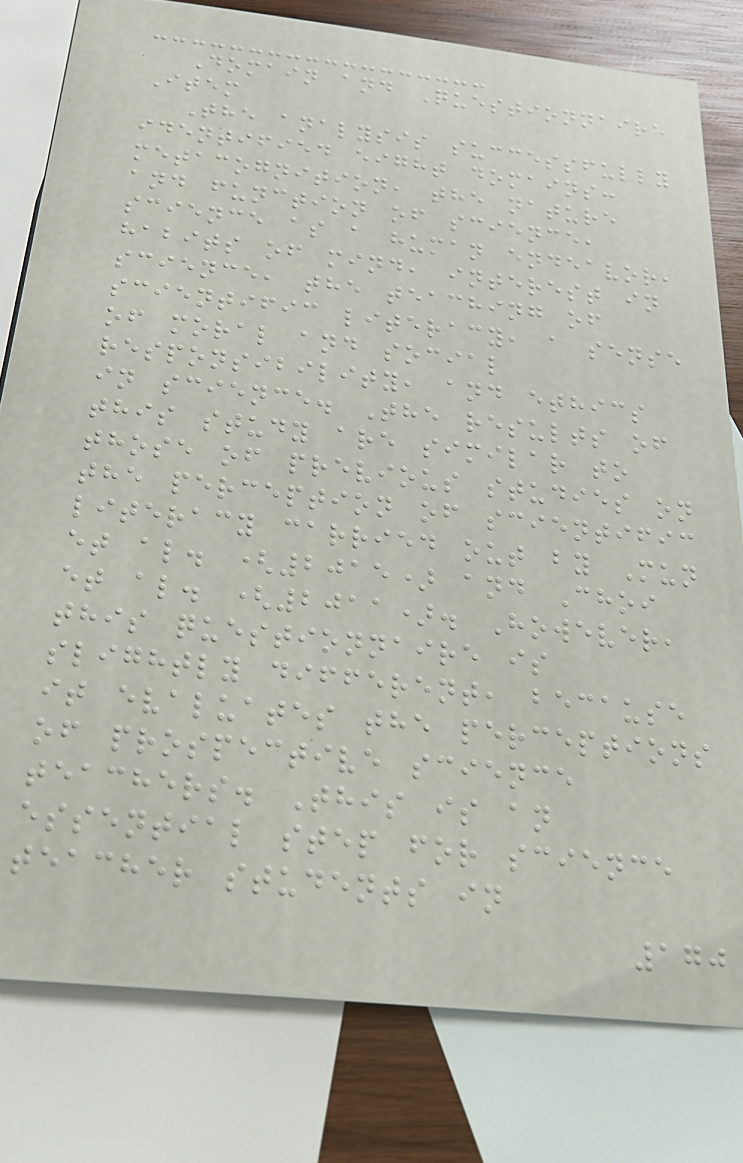Domain and Questionnaire
Item
The analysis successfully
identified eight domains:
metacognition, the nature
and function of science,
science as a human endeavor,
habits of mind, interest in
science, the teaching of
scientific literacy, a sense
of moral and social
responsibility, and ethics
in science. The results of
this study are similar to
those of previous studies on
the perception of scientific
literacy carried out by Mun
et al. (2015) and Choi
et al. (2011). However,
this questionnaire is
slightly different, because
it evaluates the perceptions
of prospective science
teachers. This is an
essential step for science
teacher students in
170
